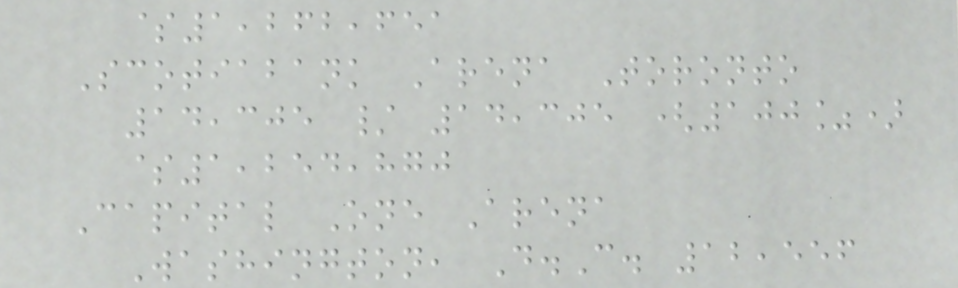$1,262,651
Scotiabank Arena Toronto
14,305 / 14,305 (100%)
$1,254,870
Capital One Arena
Washington, D.C. 12,556
